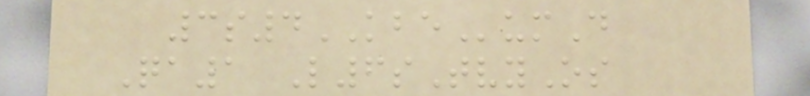3s4KBEumD
Qa1 L6sTvyOs
